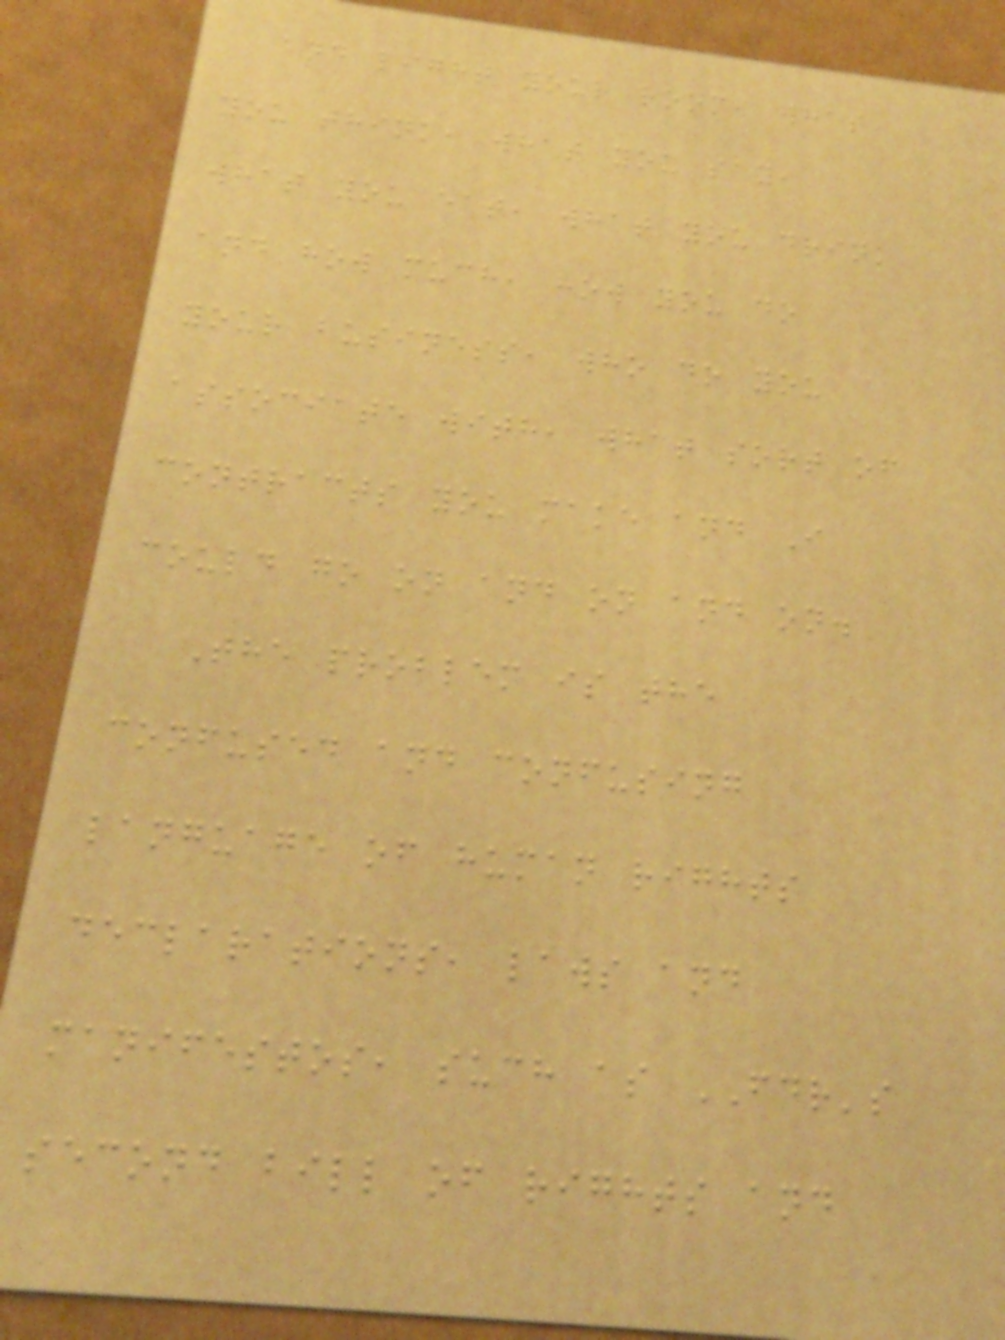and light your room, what
you think, what you say,
what you eat, what you drink
and how much, how you do
your business, who do you
associate with, what sort of
contracts you make and I
could go on and on and on.
The problem is the
confused and confusing
language of human rights
declarations, laws and
manifestos, such as FDR's
second bill of rights and
